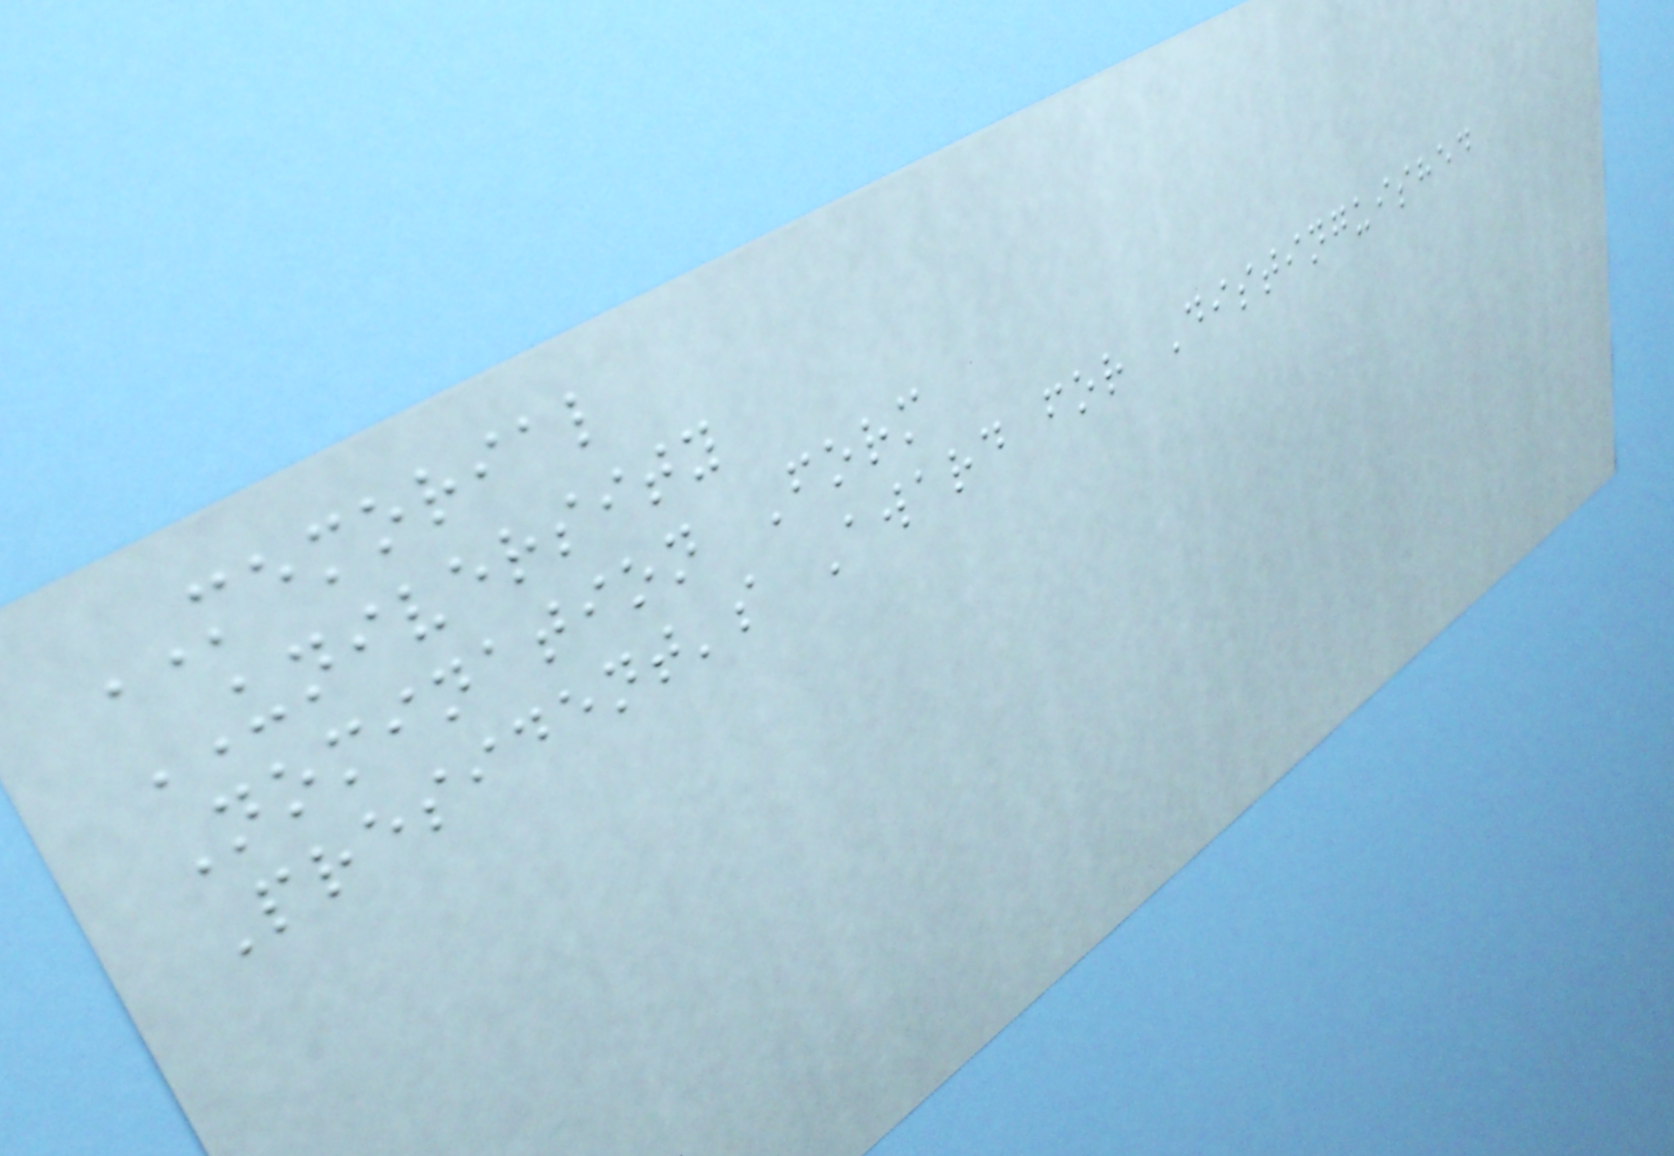MEMORIAL
UNIVERSITY
Nomination Form
President's Award for Distinguished
